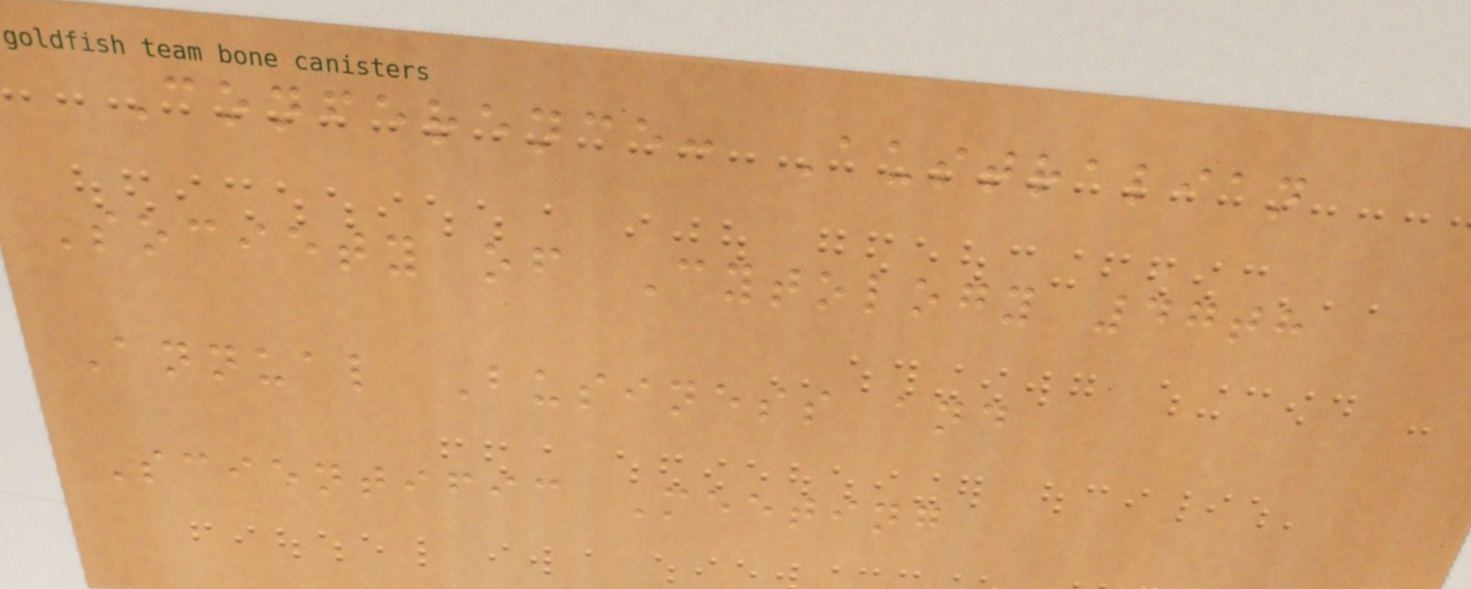Conference: Australian
Society of Cytology 47th
Annual Business and
Scientific Meeting
